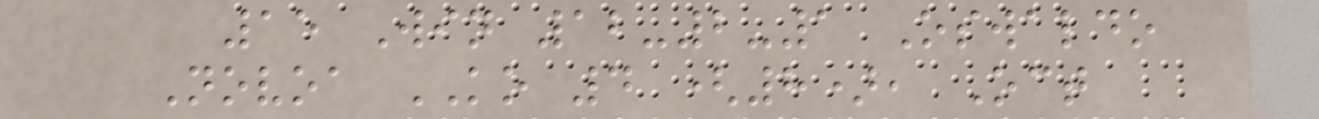15 Win 12-2-1 Oswaldo
Novoa KO 4 (8), Oct
